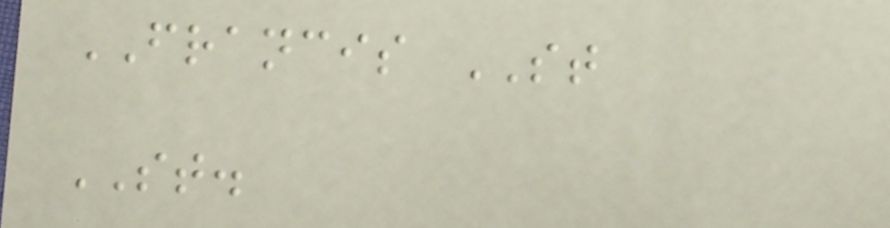FRANCIS ST
ST.
